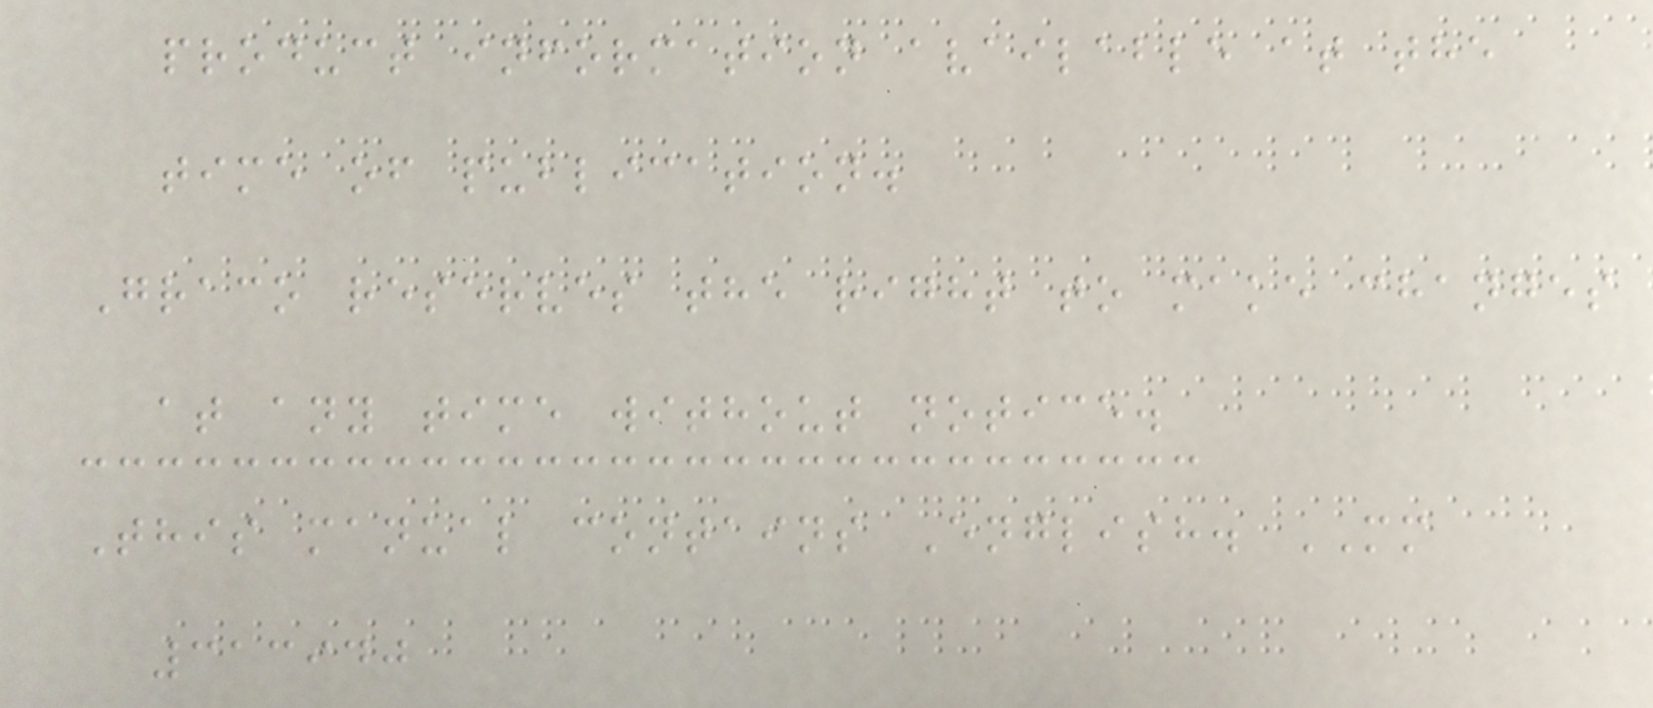product information available at the
time of publication.
Graco reserves the right to make changes
at any time without notice.
This manual contains English. MM
313940
